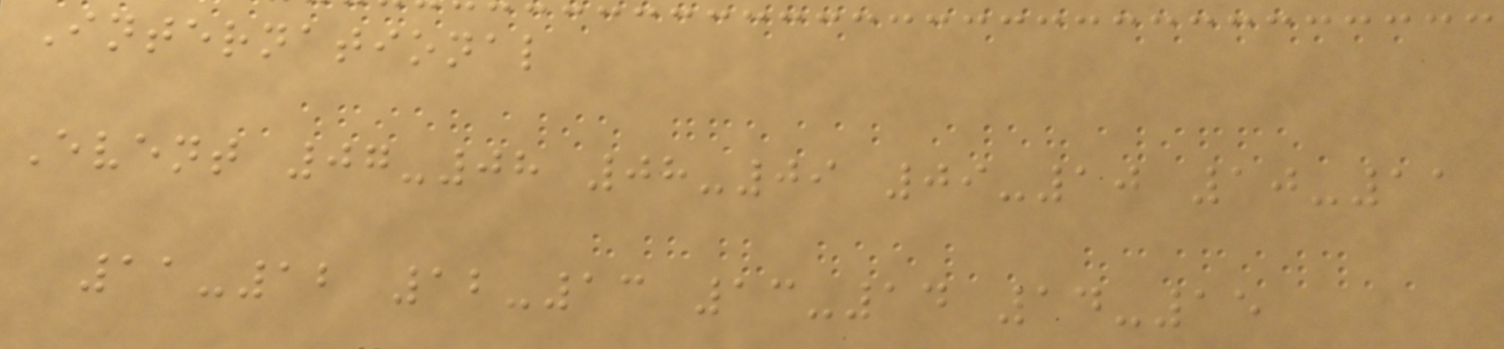International
Event 07-08 08-09 09-10 10-11
11-12 12-13 13-14 14-15
